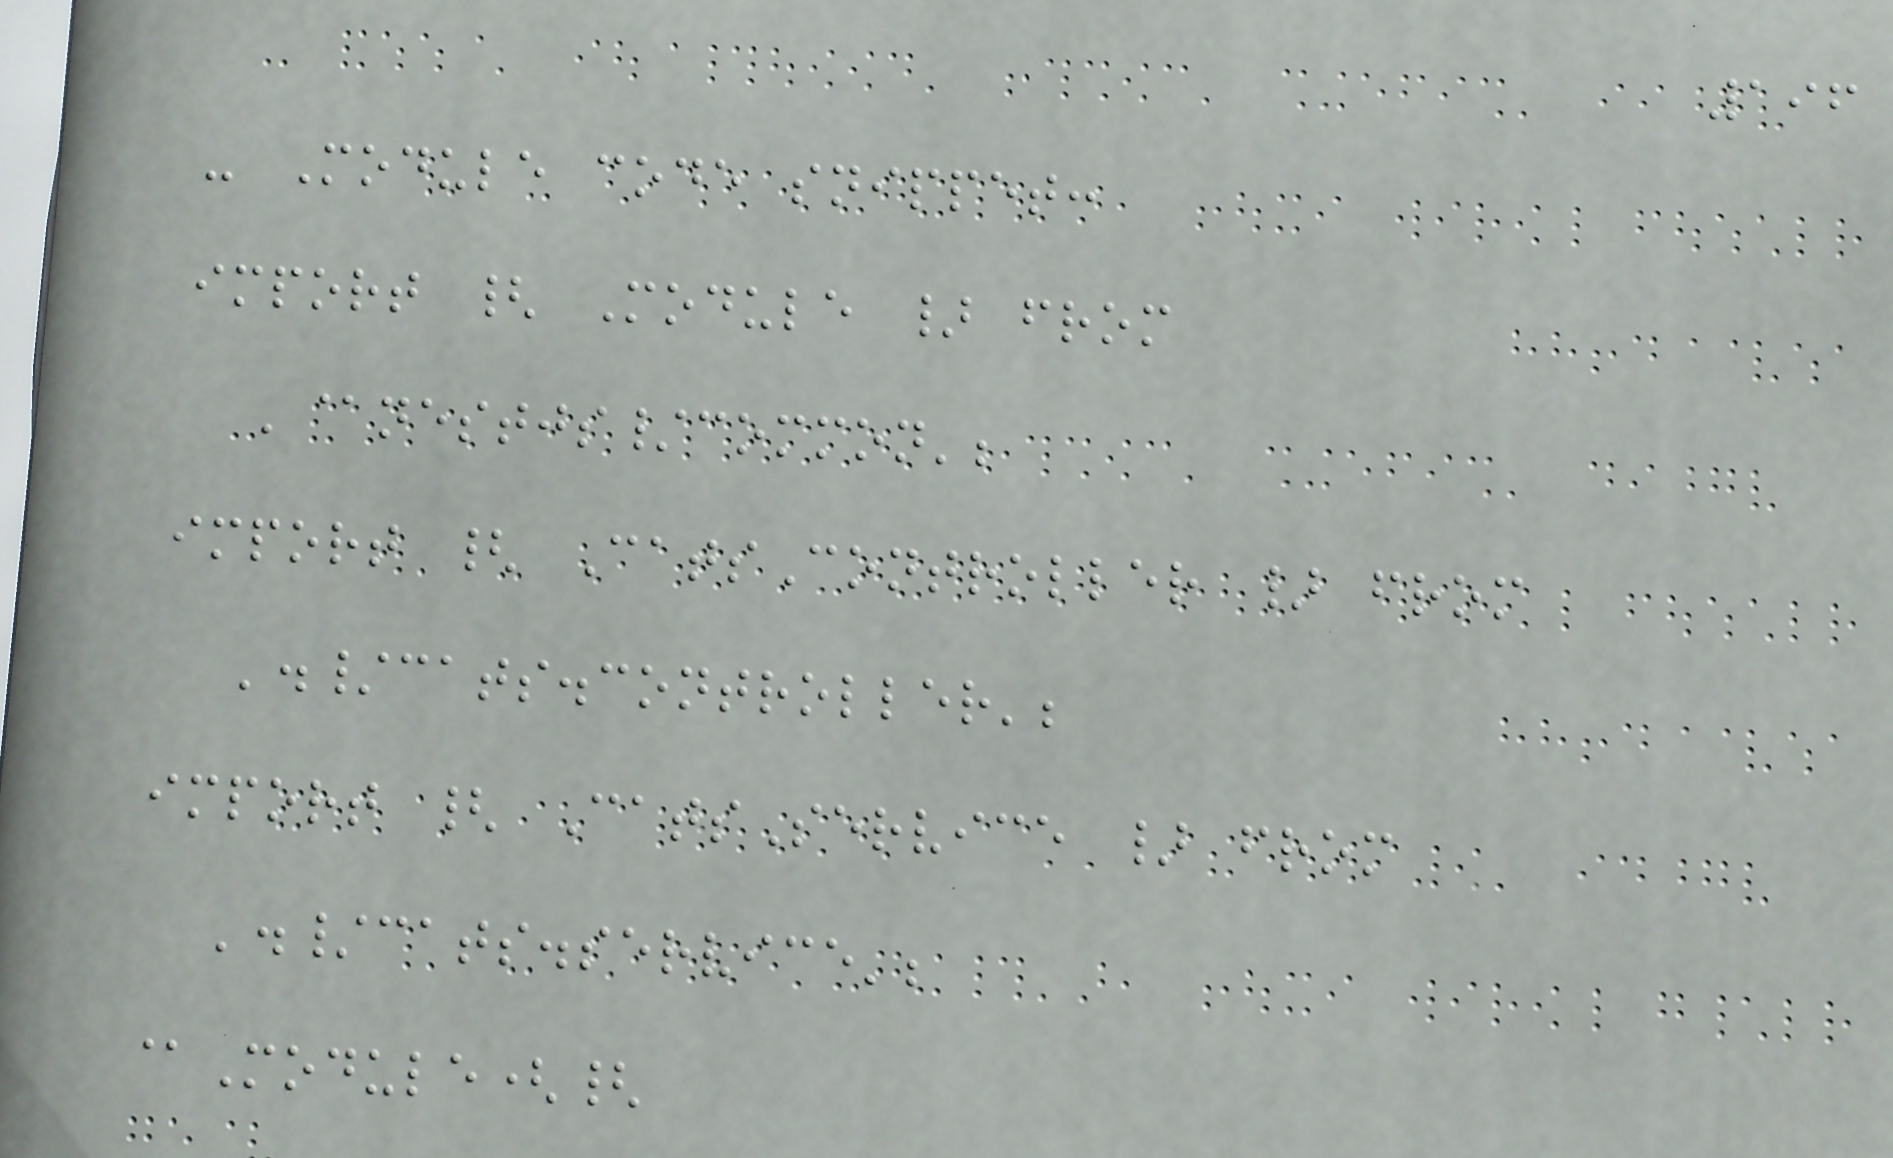196
- Module code snippet:
import { Module } from
'@nestjs/common';
import { CatsController } from
'./cats.controller';
import { CatsService } from
'./cats.service';
@Module({
